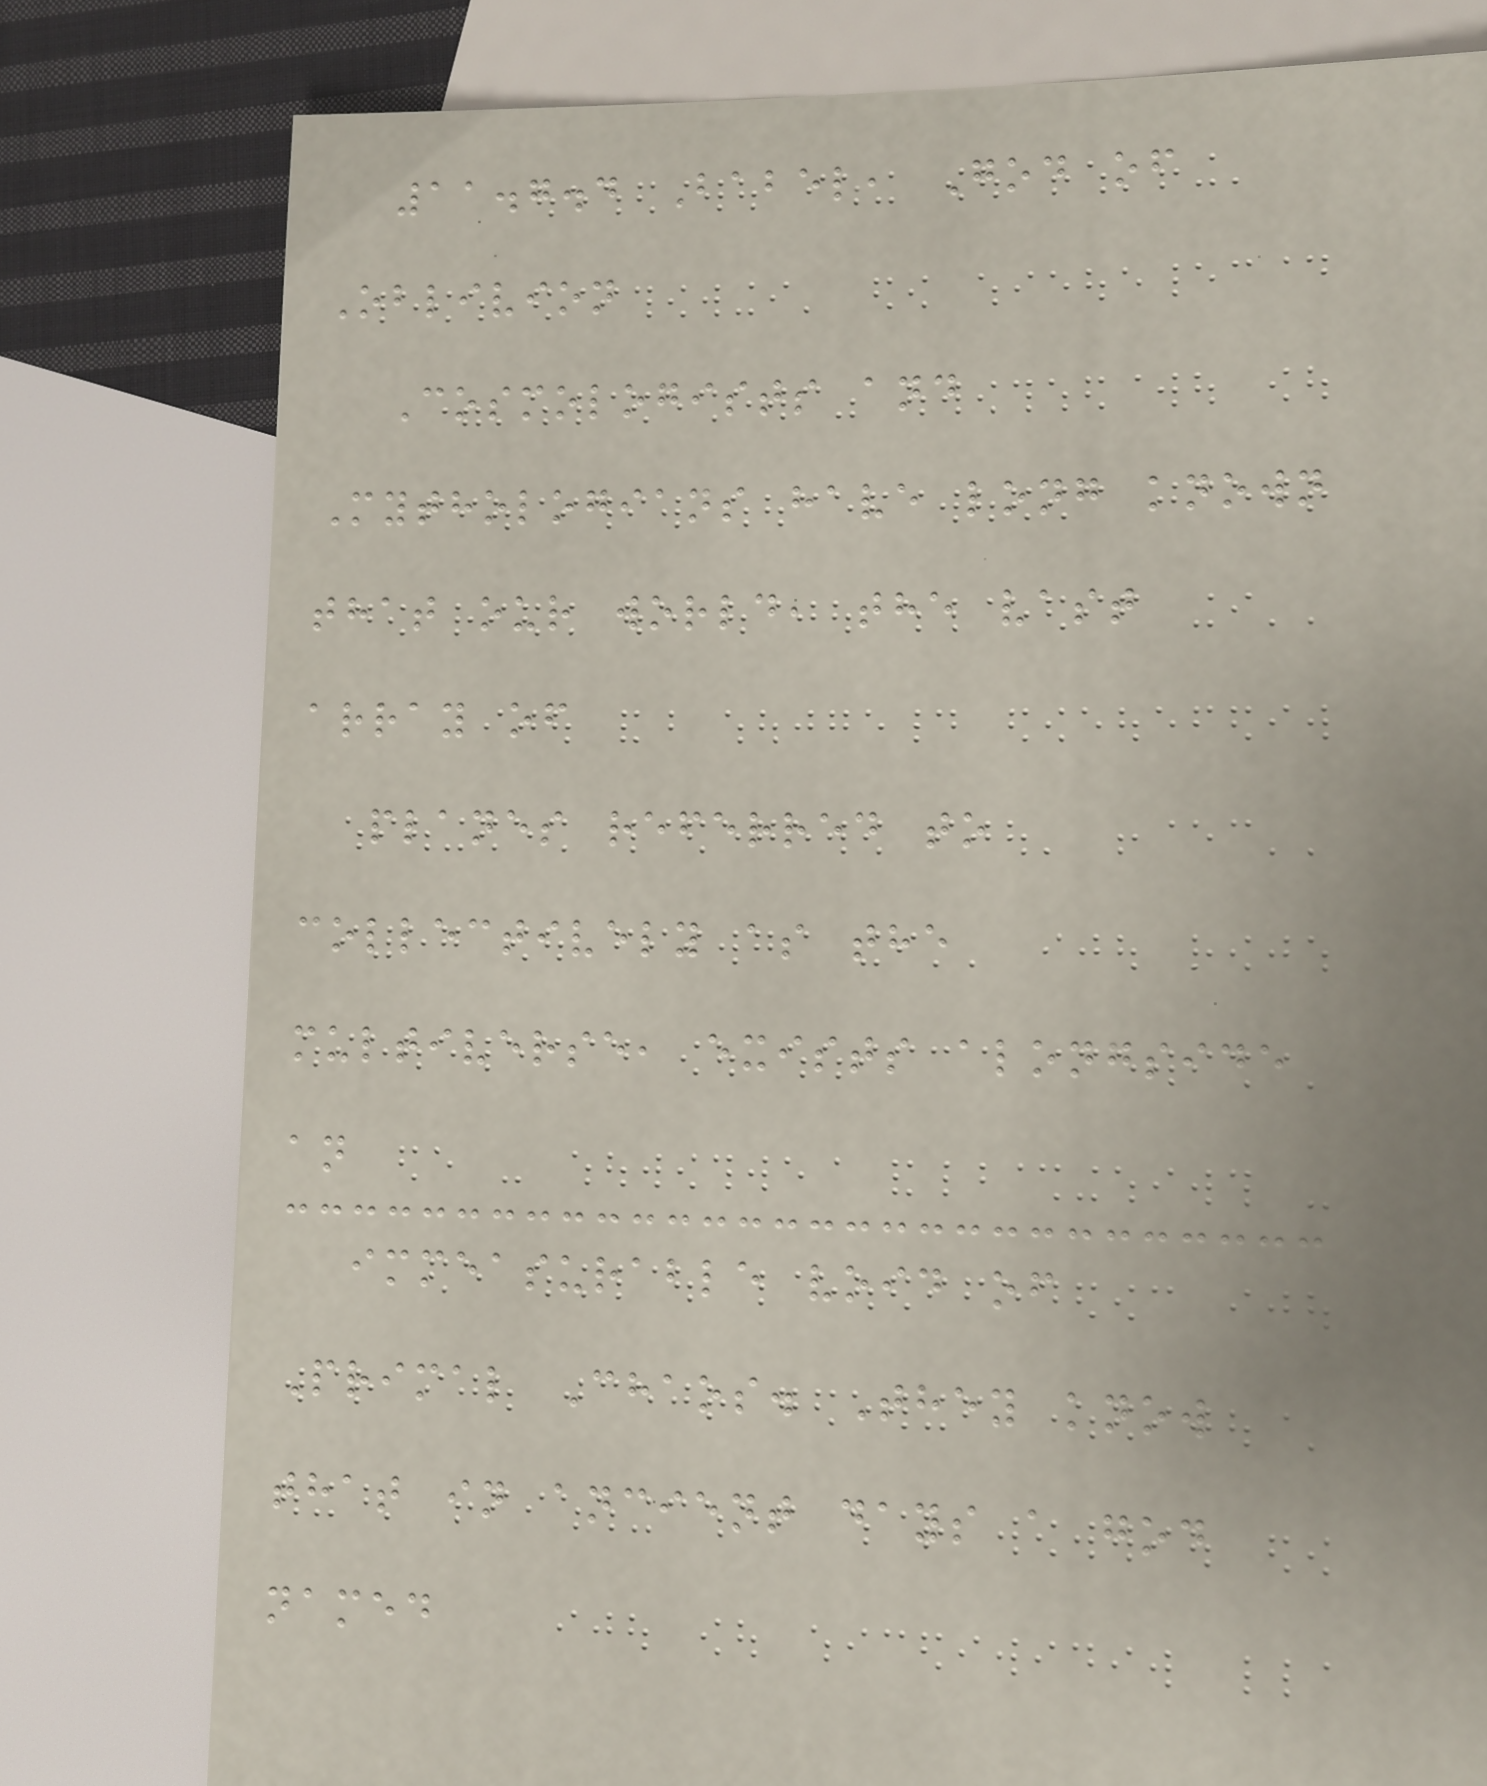11.7.4 Babel, God of
Oblivion
Cosmologists and
Mythologians have long known
that our world, the vast
array of
planes referred to
collectively as the
multiverse, exists alongside
an
immeasurable void of
Primal Chaos. They know
that in ancient days a god
named
